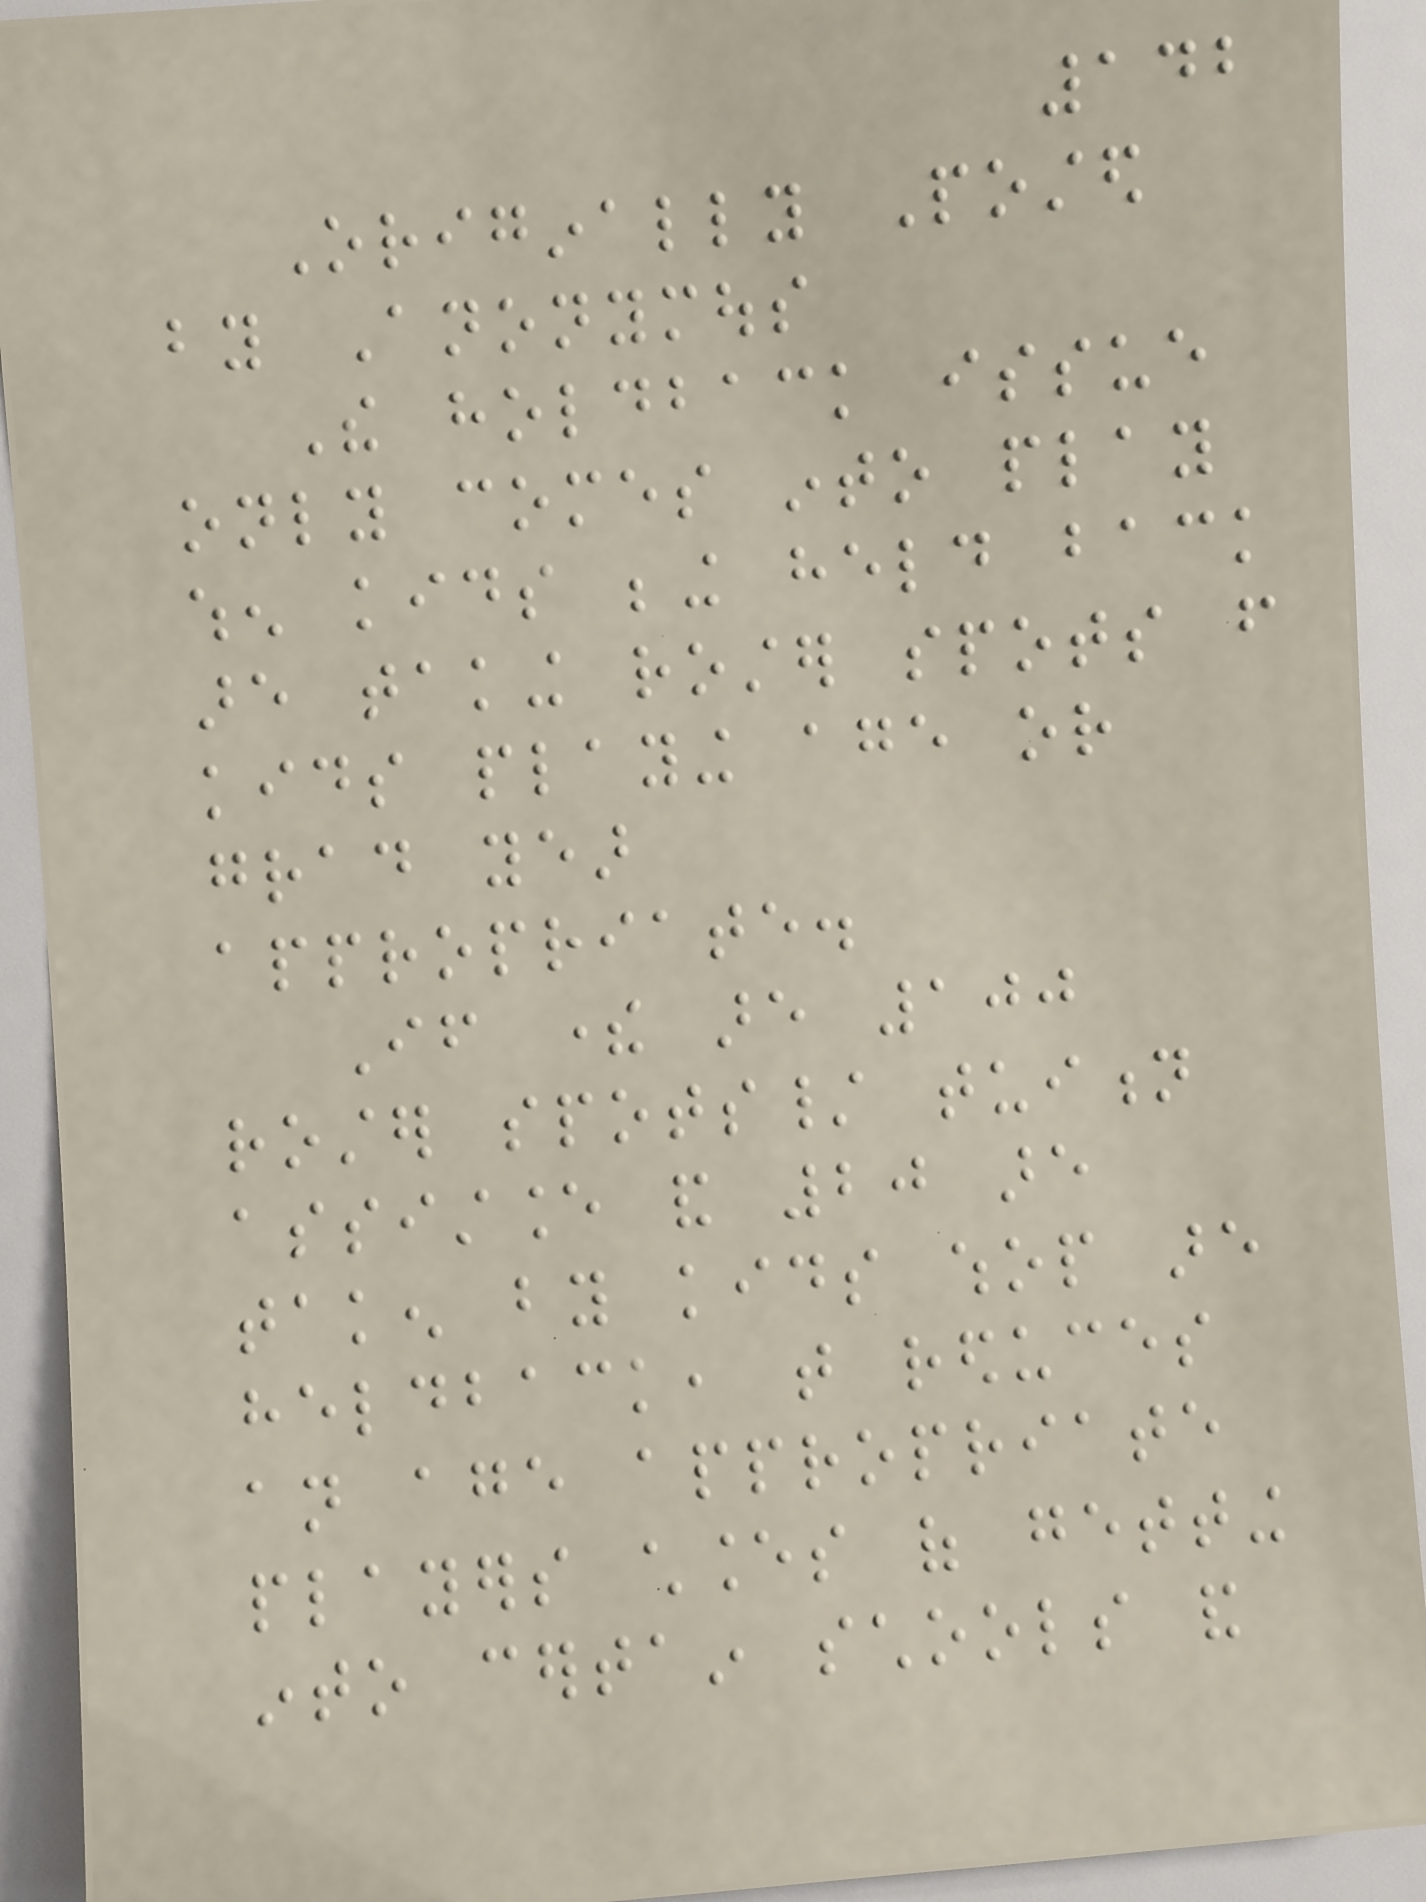142
Originally Posted
by Anonymous
The holdback issue
only comes into play
when kids being held back
are taking roster spots from
kids playing age or
grad year
appropriate.
If there are 100
roster spots/ tuition
assistance and 20 are
taken by kids whop are
heldback, that reduces
an age appropriate
players chances of getting
into certain schools and
